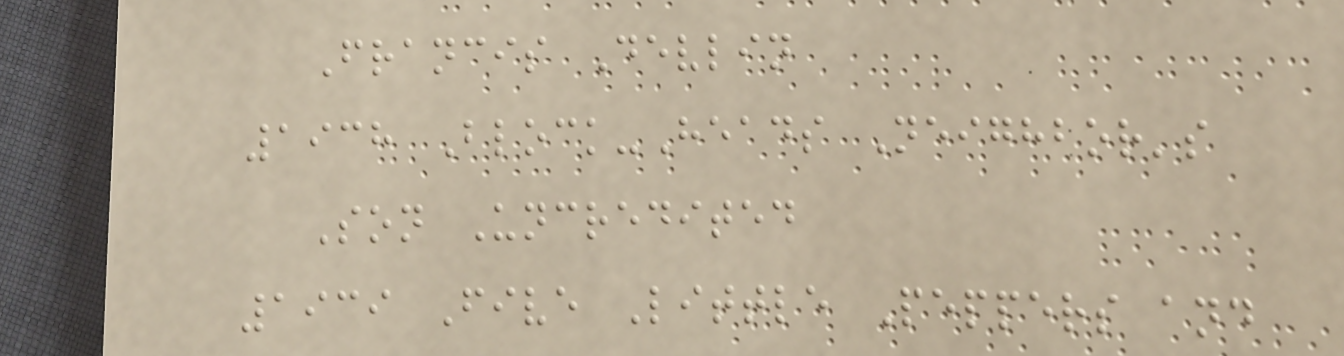Francis Devlin
1938 Block-Heads Neighbor's
Son Uncredited
1939 Five Little Peppers and
